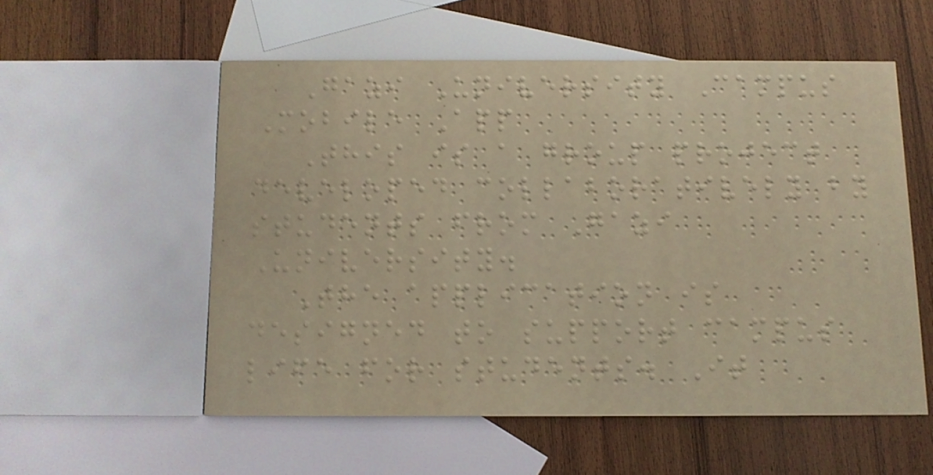Gazi University Campus
Mobile App
This is a group project
developed collaboratively by
students from Gazi
University.
The application is
designed to support campus
life for students. It
